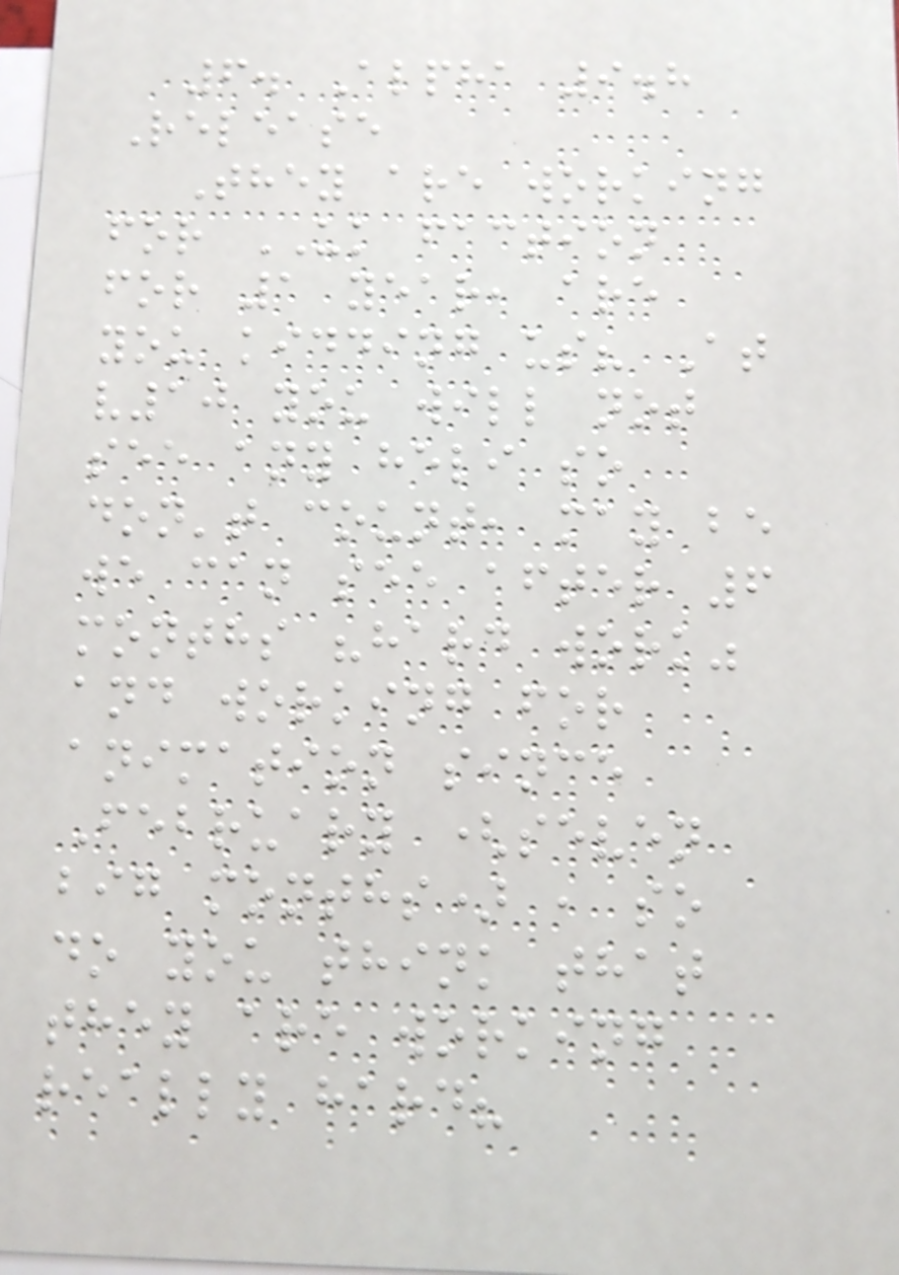6. Alpha 9.8
Release
They are working
for UK faction
for 1 year, are
you kidding us? At
v10 you will not
see any heli so
don't count, may be
we can see after 6
months "hard work"
and working for
animation since
February (seven
big months) , so
do you think that
they are working
really hard?
